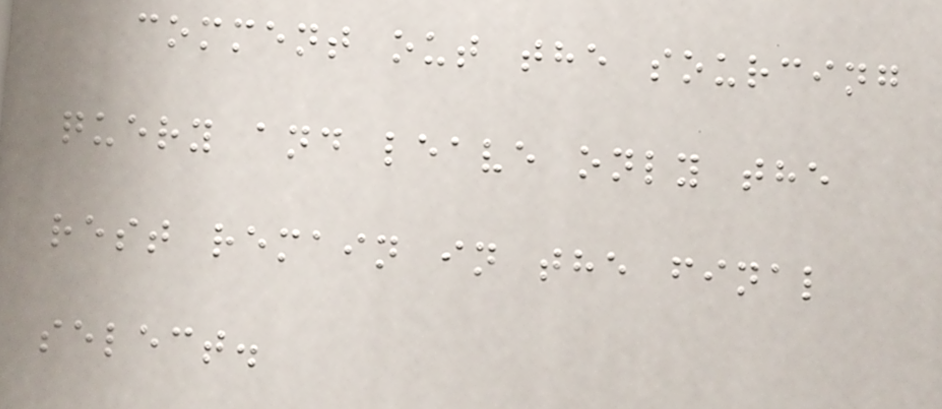comment out the sourcing
query and leave only the
rest remain in the final
select.
